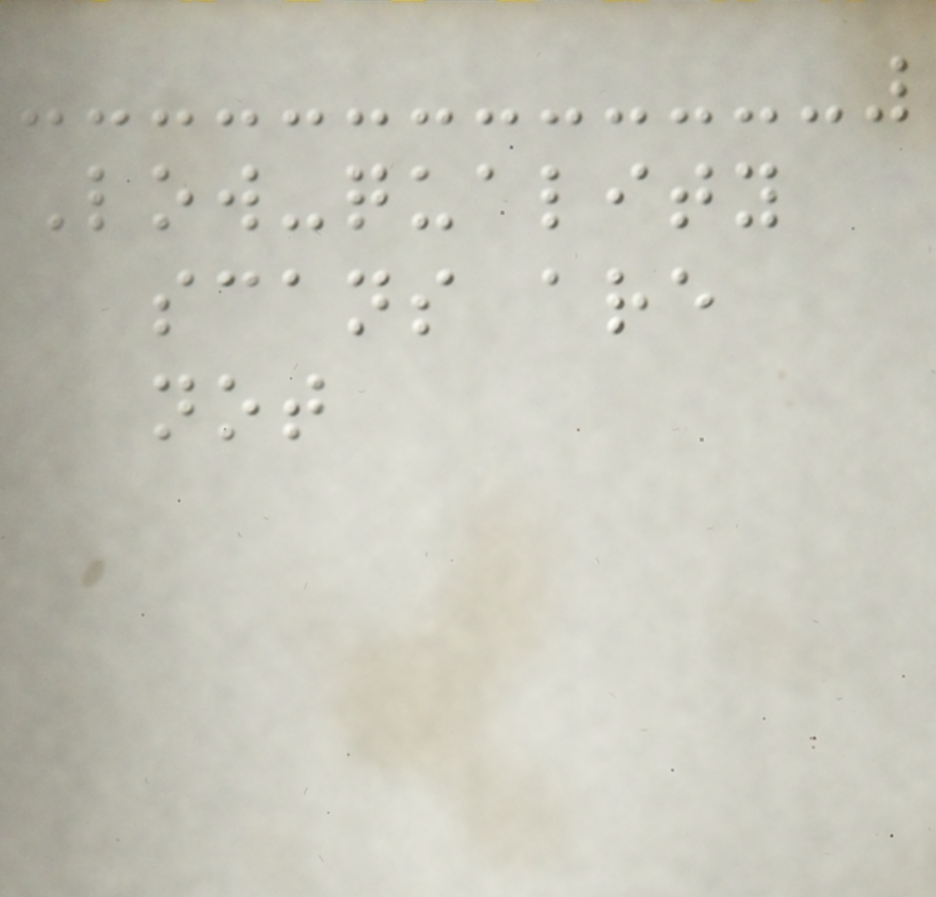Low-quality
scans are
not
